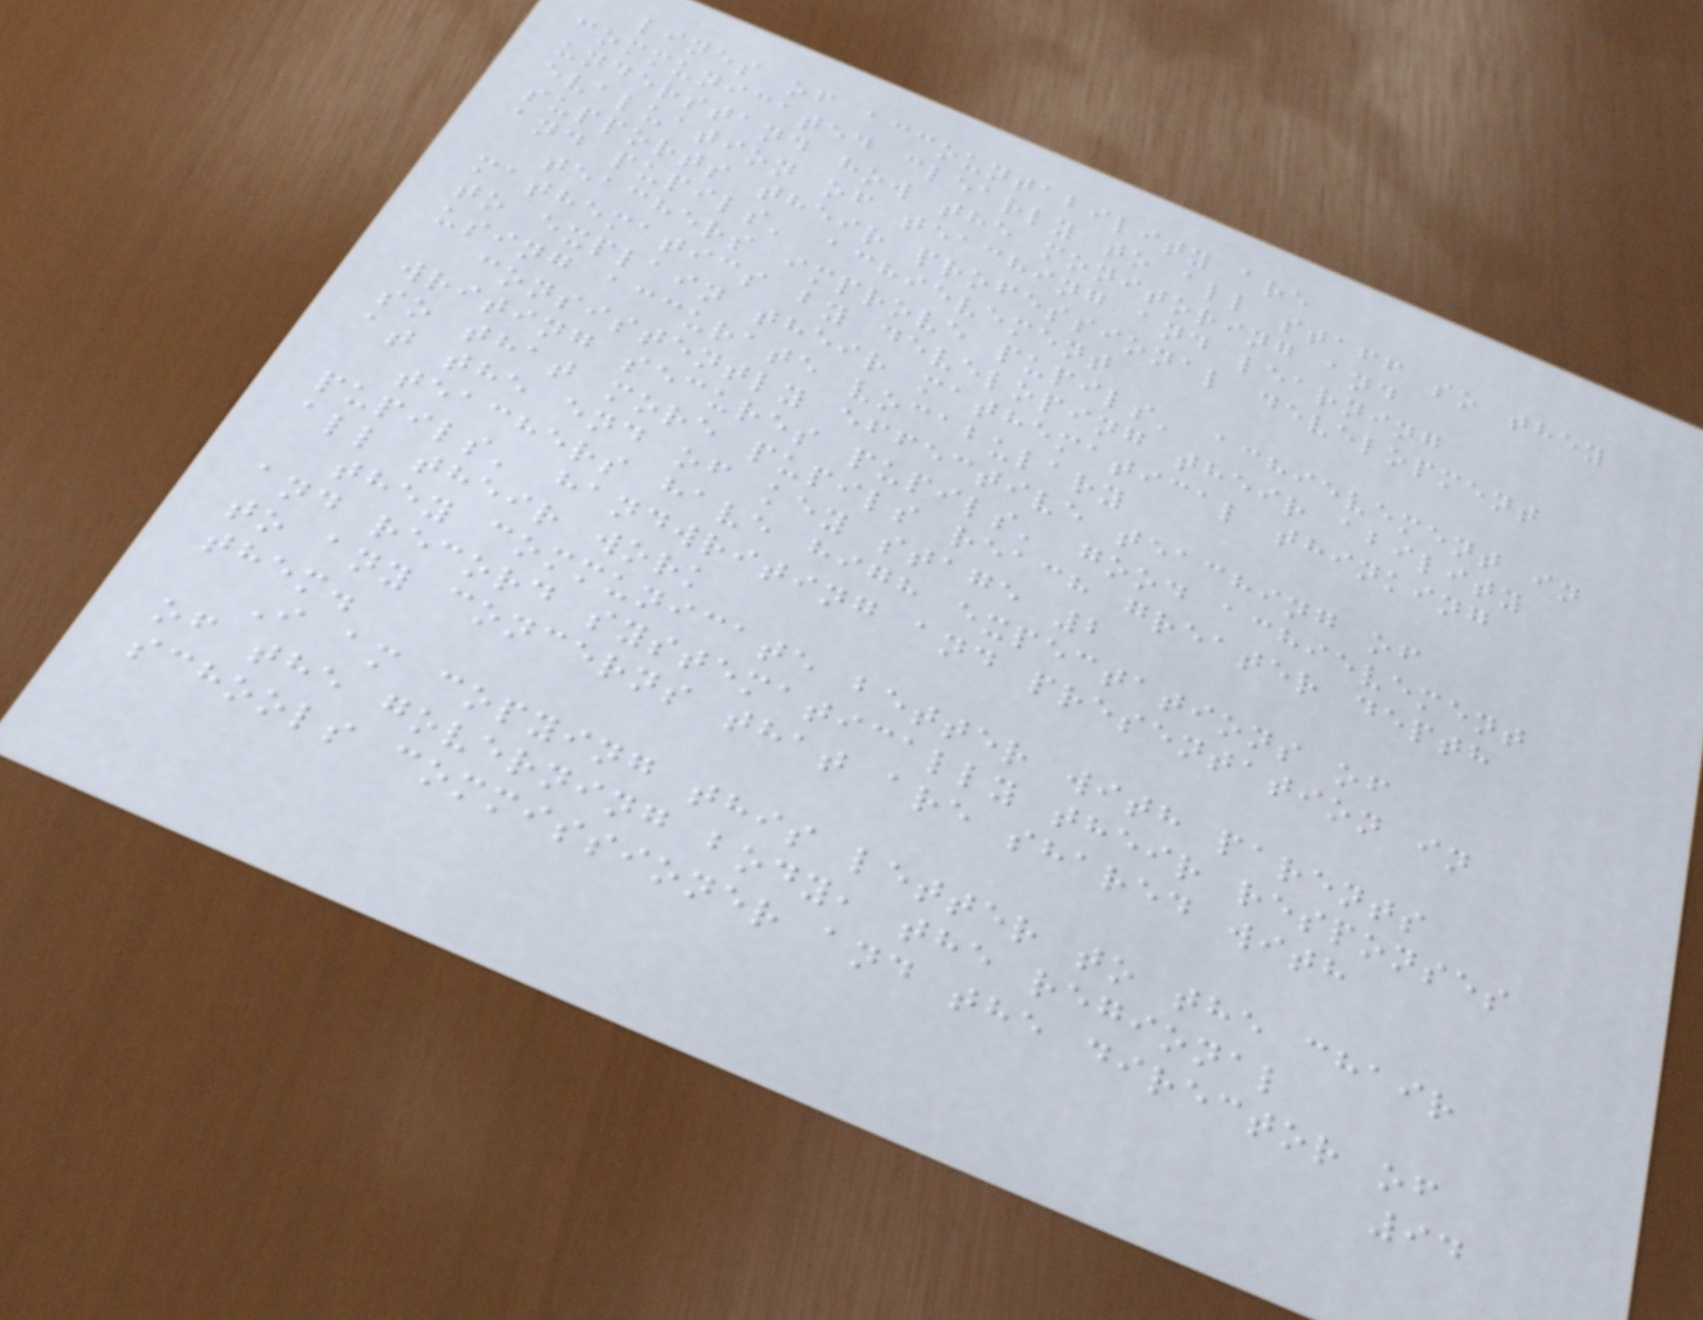lines of accountability are
communicated clearly to all staff so they
understand how the monitoring and
evaluation of teaching and learning
supports their professional development
and pupils' achievement
teachers improve pupils' achievement in
mathematics by developing their ability
to explain their mathematical thinking
using accurate vocabulary
consistently effective teaching of
writing secures pupils' good achievement
so that more pupils reach greater depth
at the end of key stage 2
teachers have high expectations of
pupils' handwriting and presentation in
all their work
they communicate better with parents
and record systematically their responses
to any concerns that are shared with
them.
I am copying this letter to the chair
of the governing body, the regional
schools commissioner and the director of
94
